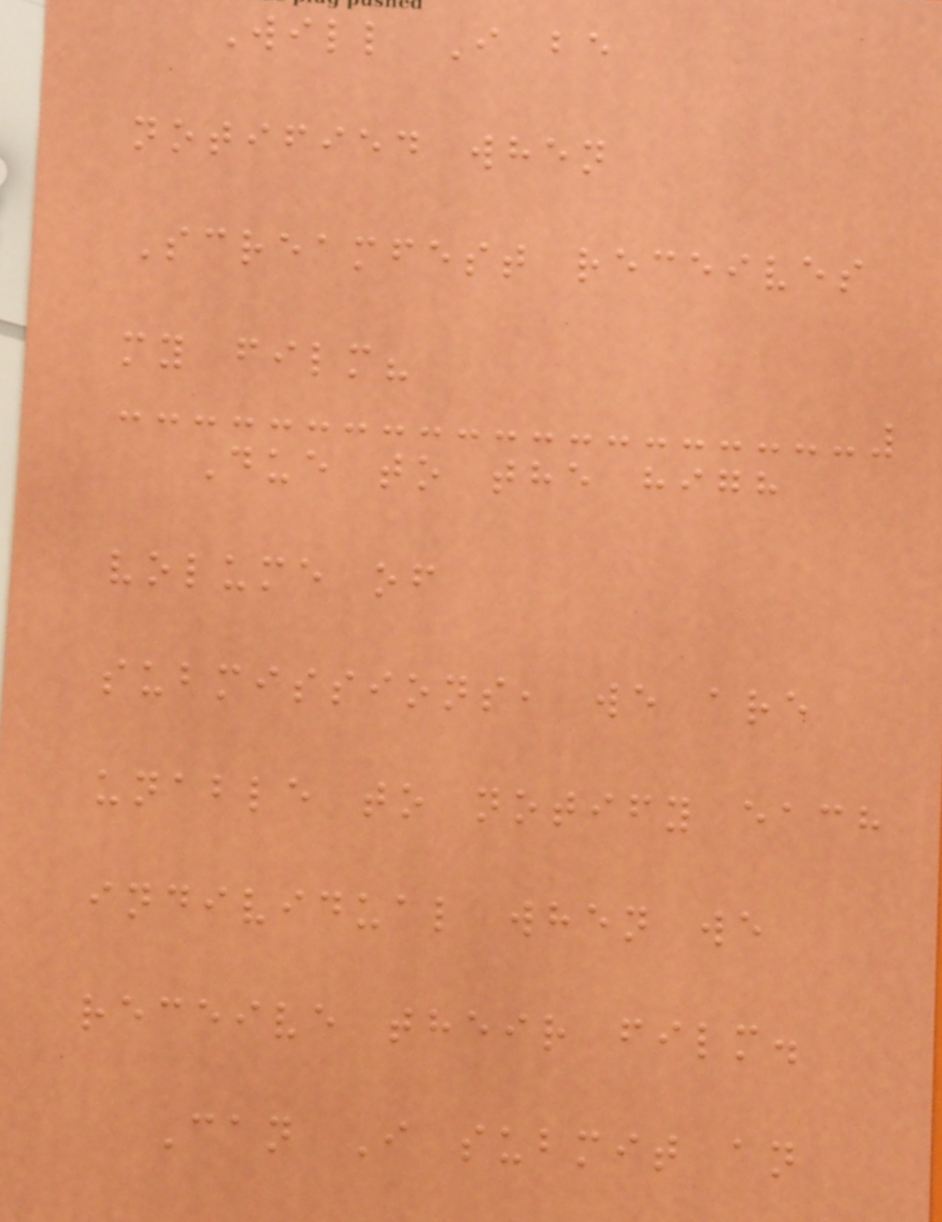Will I be
notified when
Screamfest receives
my film?
Due to the high
volume of
submissions, we are
unable to notify each
individual when we
receive their film.
Can I submit an
